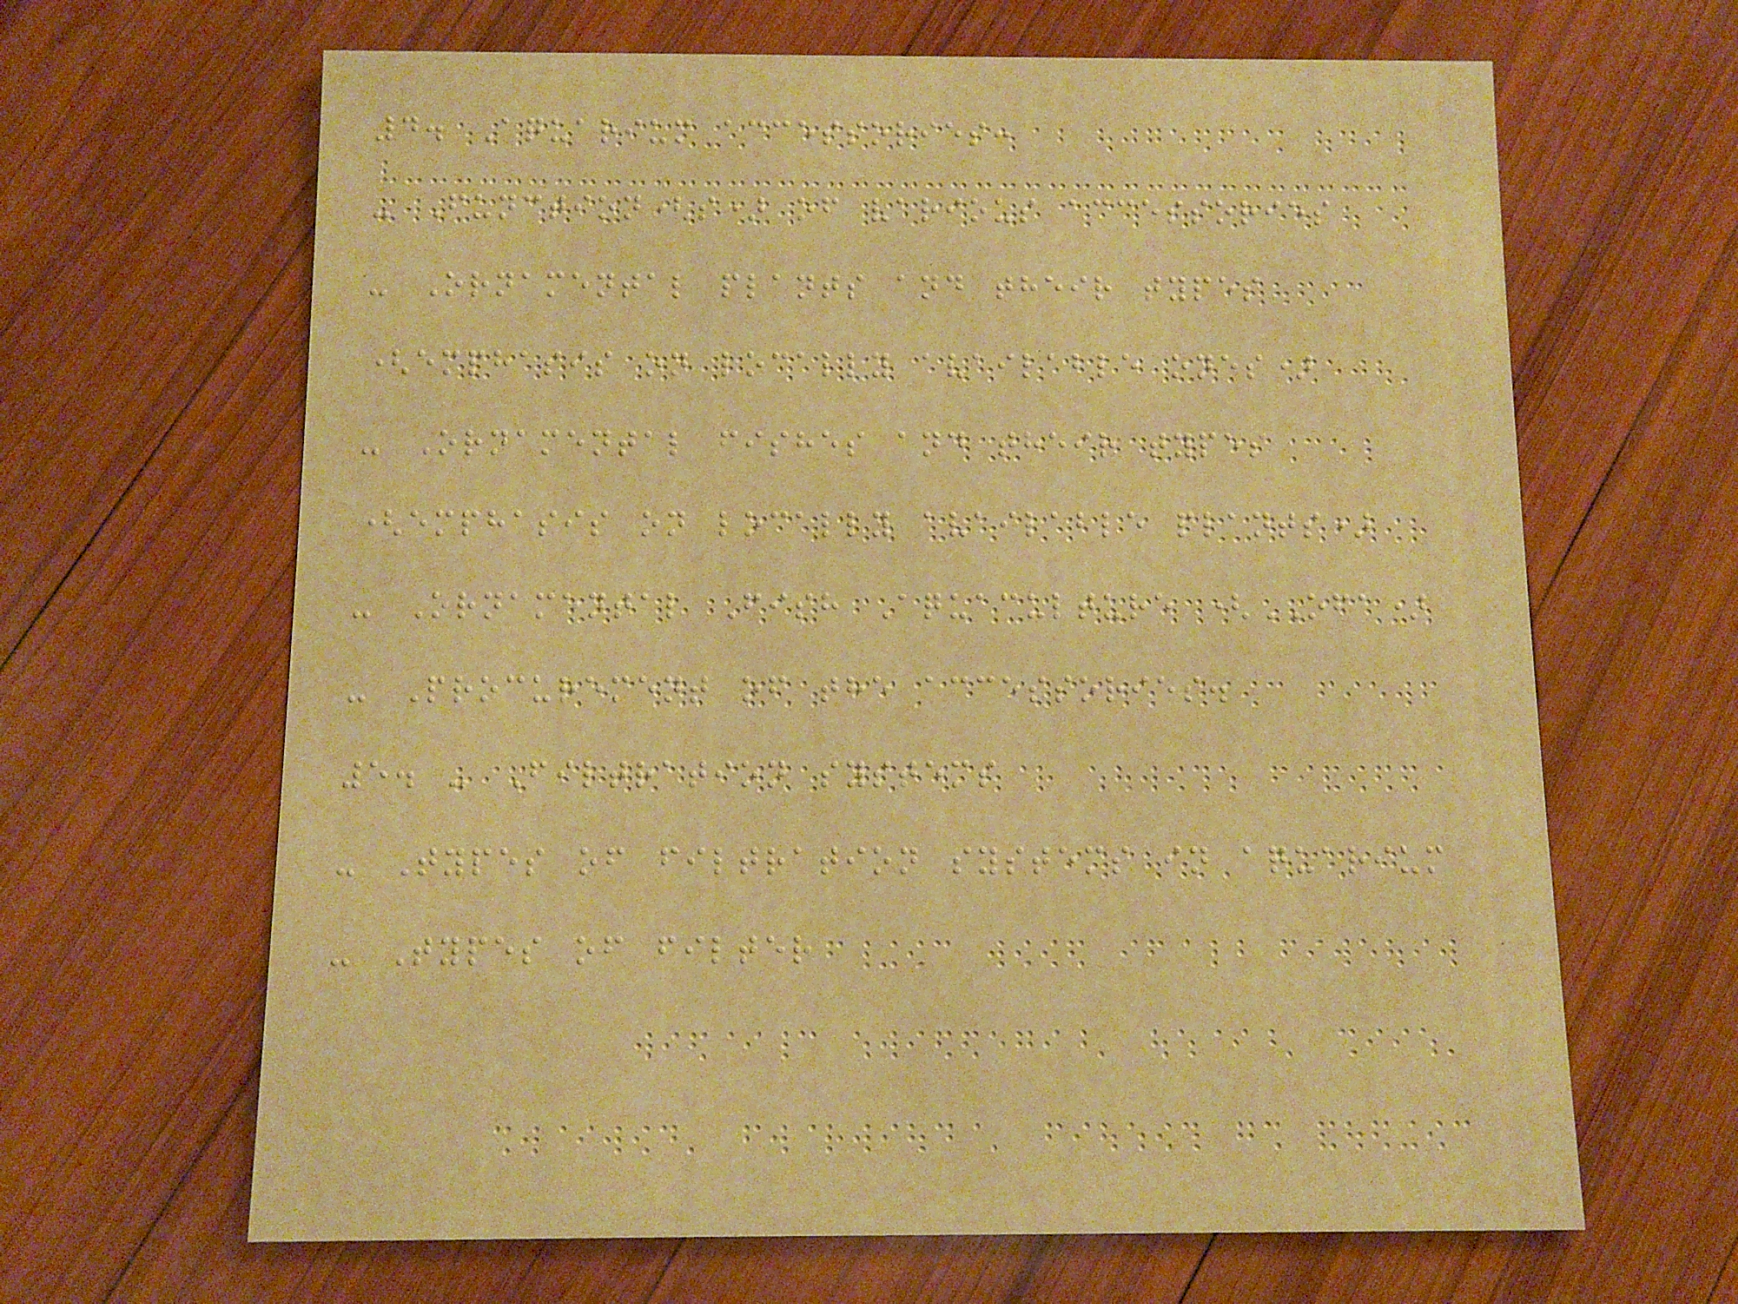4. Aquarium accessories:
- Function(s) of various accessories
- Ornamental plants and their types
(emphasis on locally available ones)
- Ornamental fishes and their types
(emphasis on locally available plants)
- Ornamental Fish Aquaculture (OFA)
- Procurement of the accessories.
5. - Filtration systems
- Types of filtration systems in aquarium
- Types of filter
